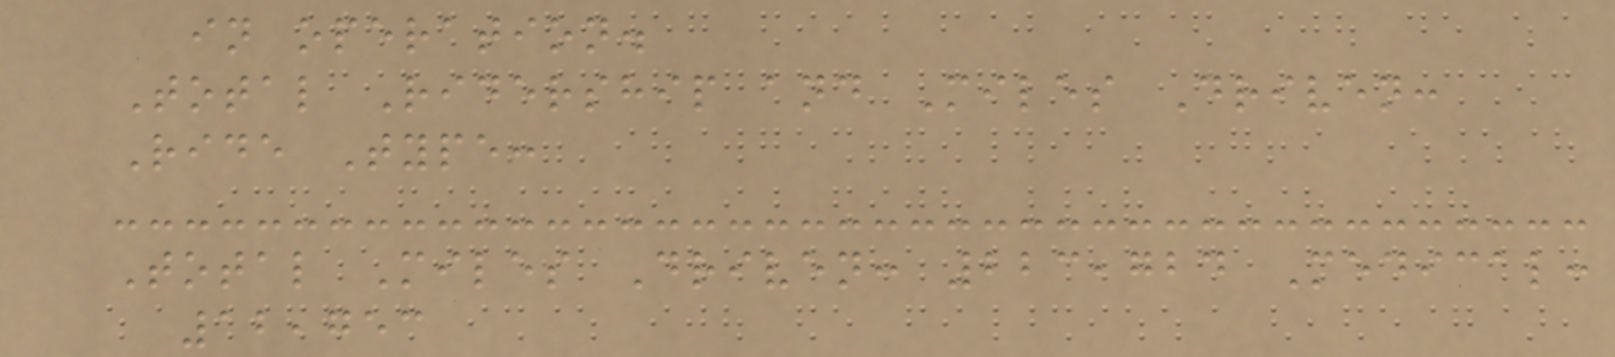in operation.
Total Ridership and Miles Driven:
Ride Type:
Total Miles Driven: 223,724 Medical:
12,753
